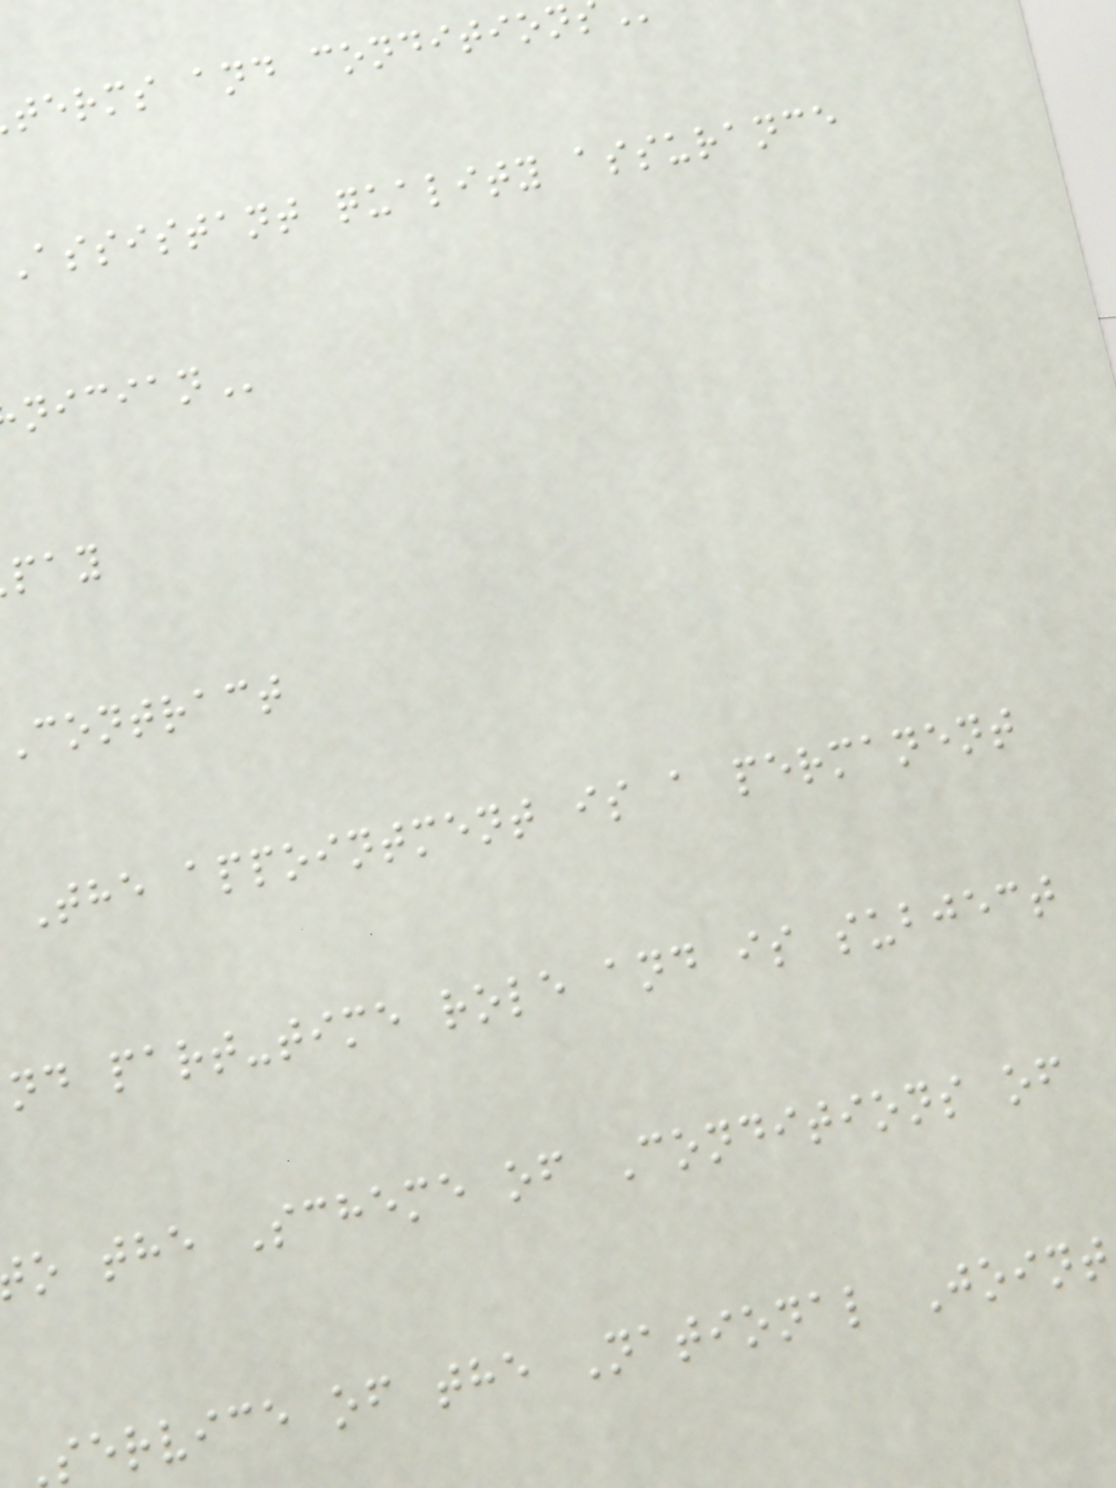terms and
assistant quality assurance
Contract
The appointment is a permanent
nd part-time role and is subject
o the Scheme of Conditions of
service of the National Joint
